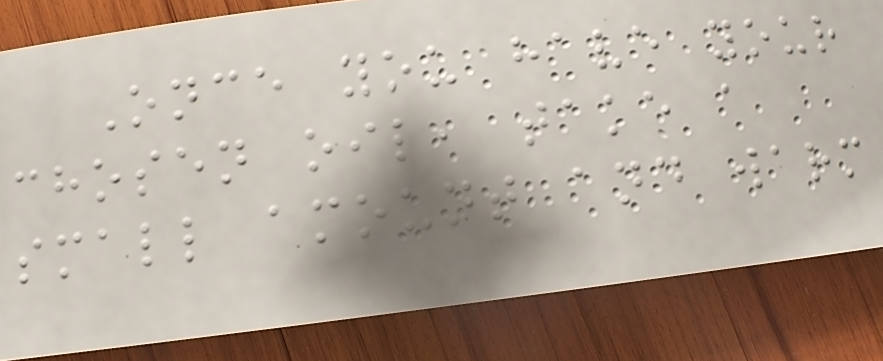Once you have your
chosen oil, take a
small amount and warm
